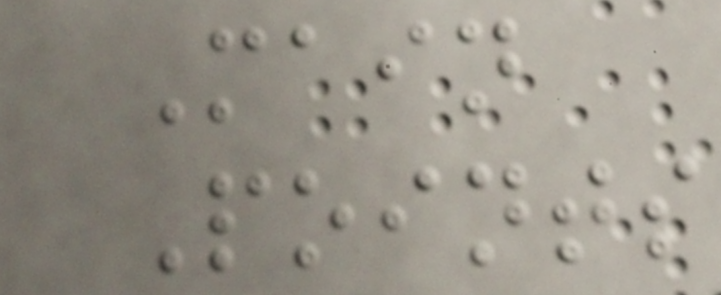Main
Points
